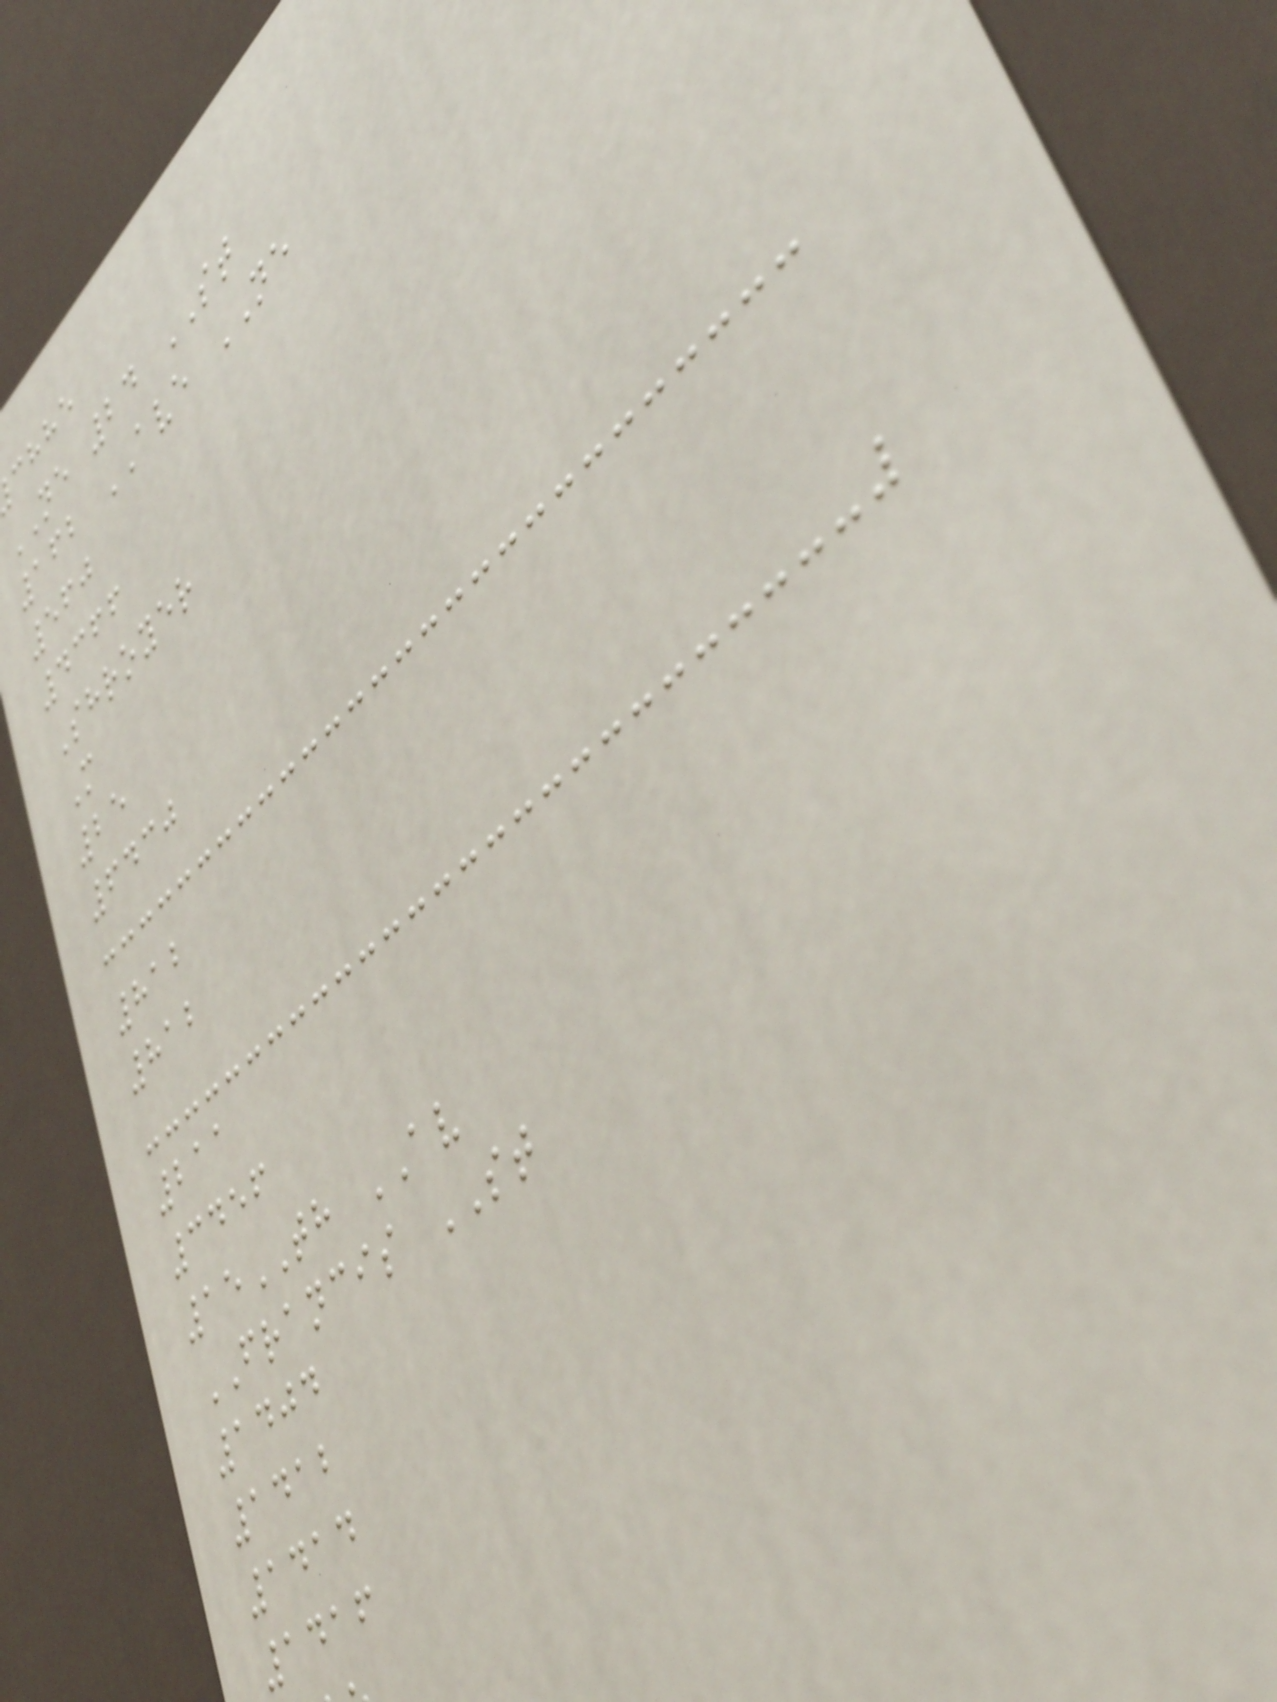chhe
NE 24 ST
162 AVE NE
560
4366
Shroyer
M
25
6430
812
812
211
3456
15TH AV
FRANCIS ST
1404
1412
1414
1416
